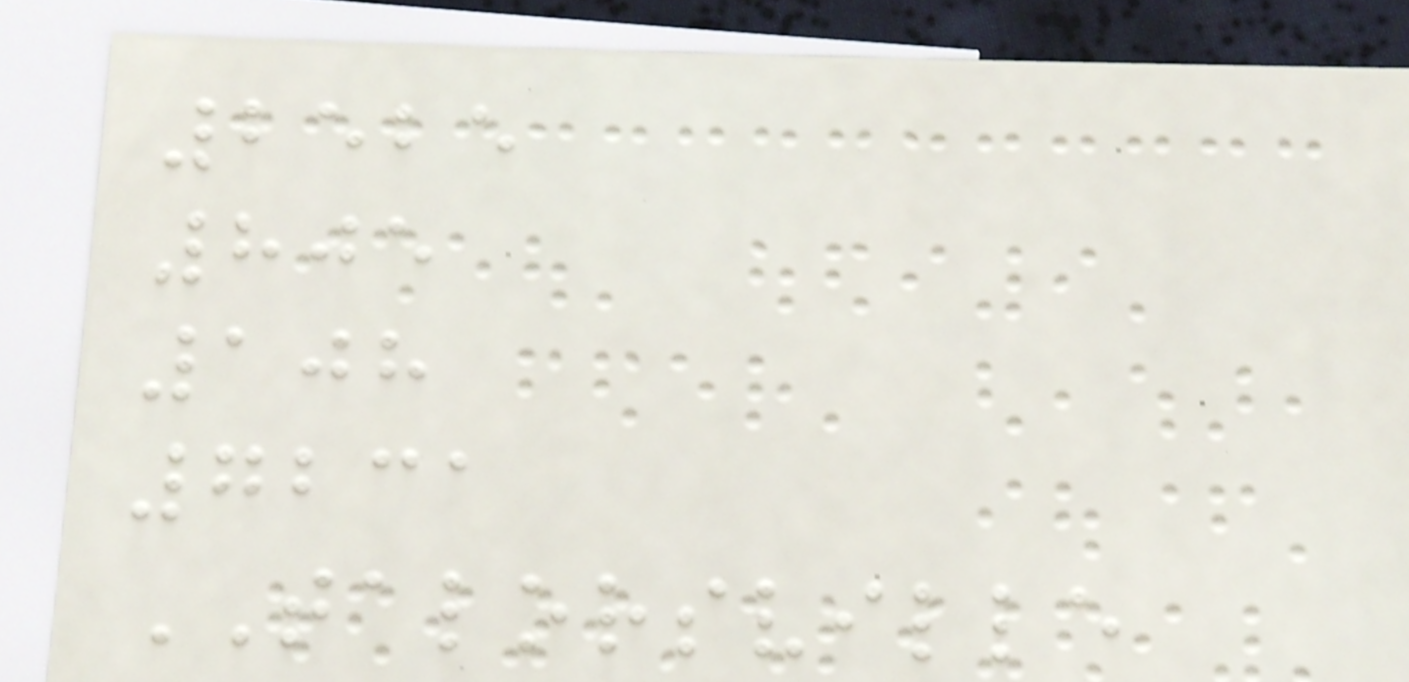2525
805
108
7231
TALORSVILLE
